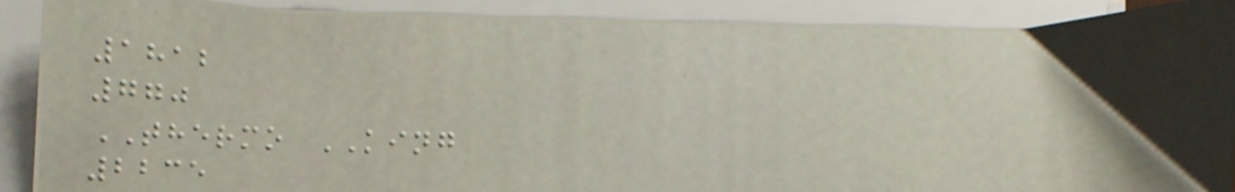1812
770
THERMO KING
2235
